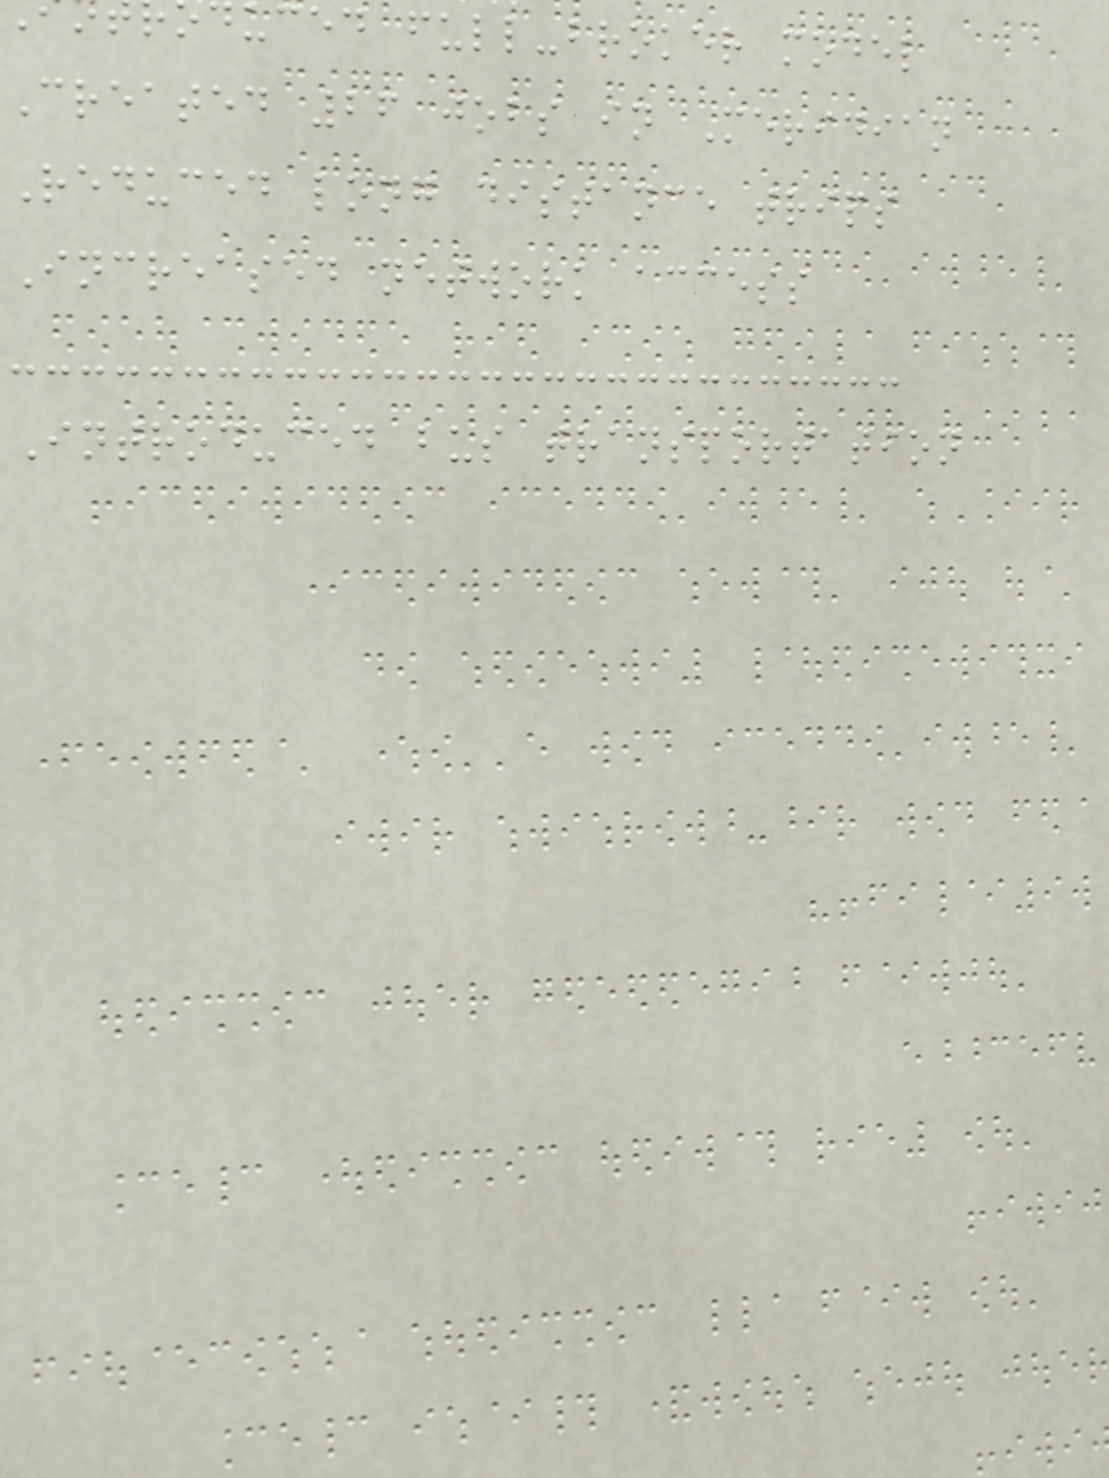uced full-broker model
Created 26 jobs in Meridian
Reduced long distance trips
Increased network access
Introduced bus transportation
